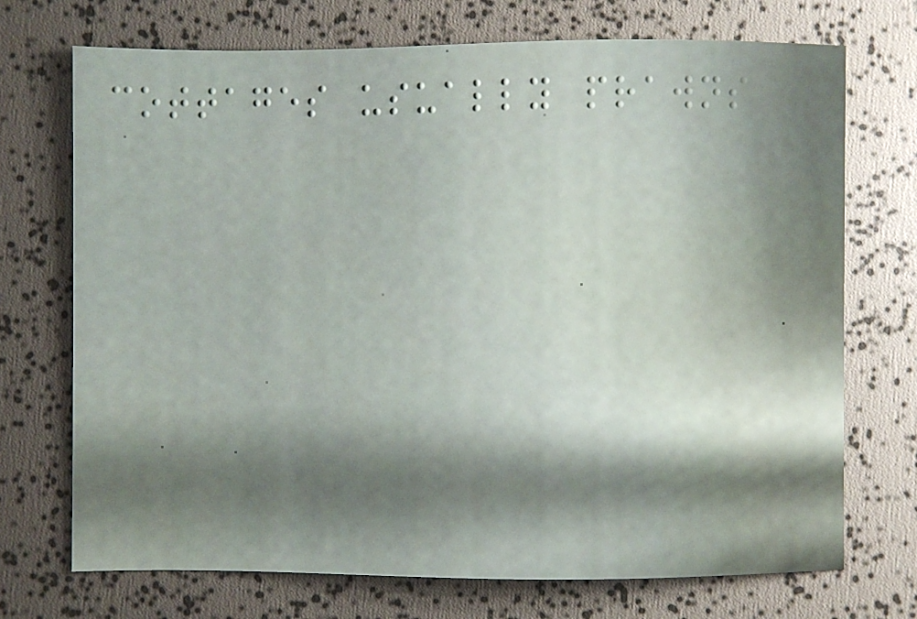cottages usually prawns
